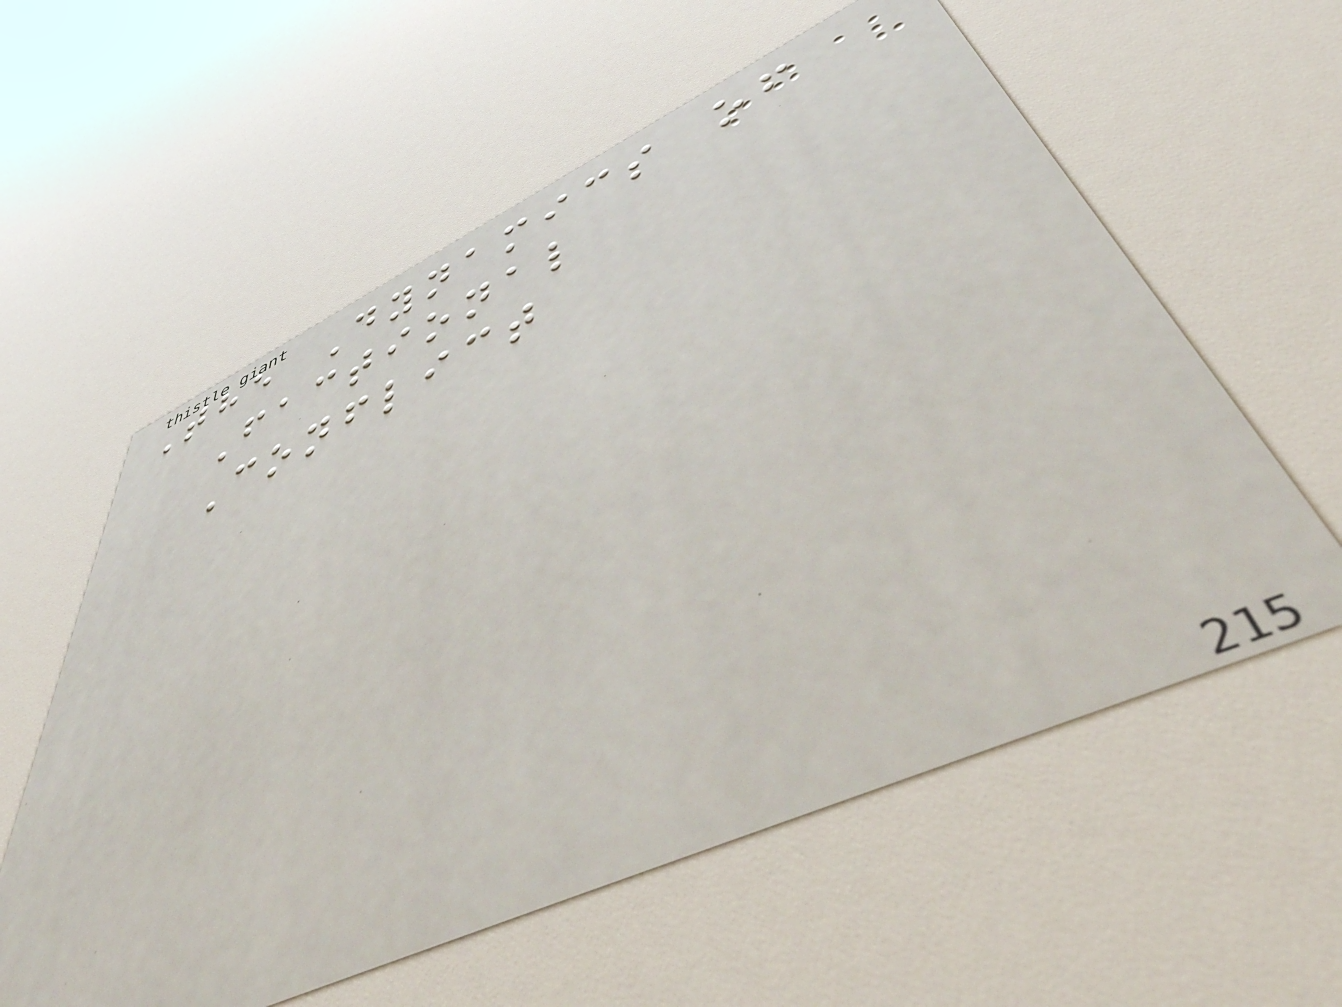The Dynamics of
Factional
Conflict
